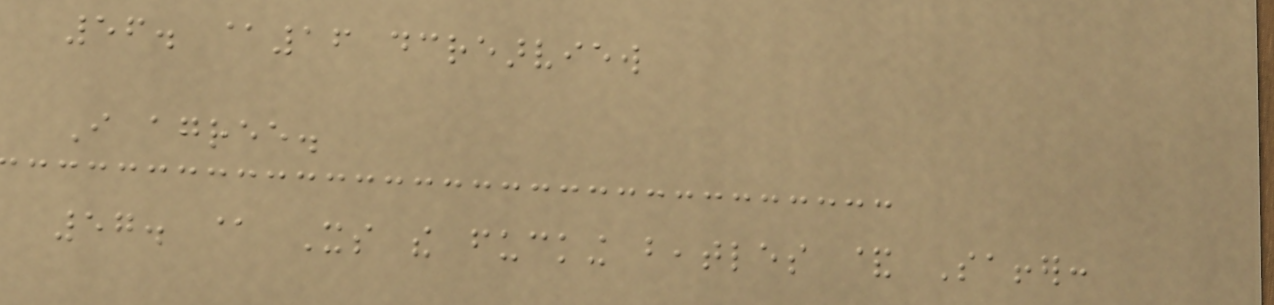56. @16 dcrearview
I agree.
57. @ Its the fucking beatles & Saffer:
